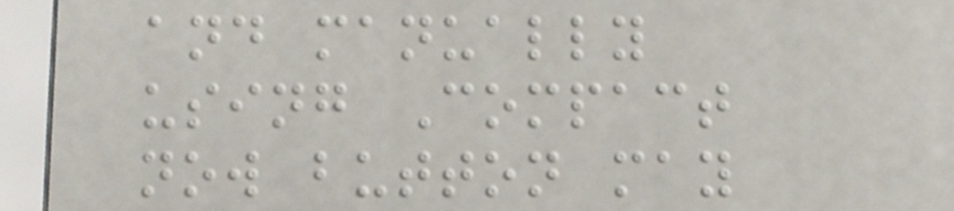and manually
using Compact
now button may
